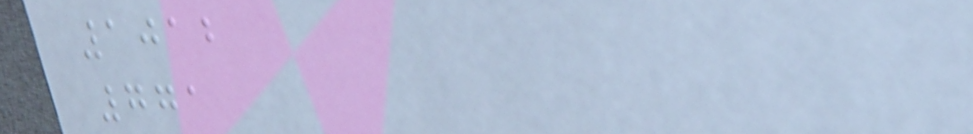1012
771
